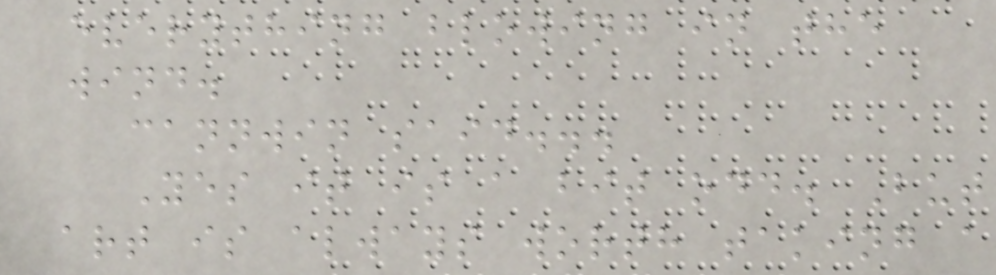everything blowing in the
wind.
cannwin said...
Yes it is a bit odd. But
art is always worth taking a
